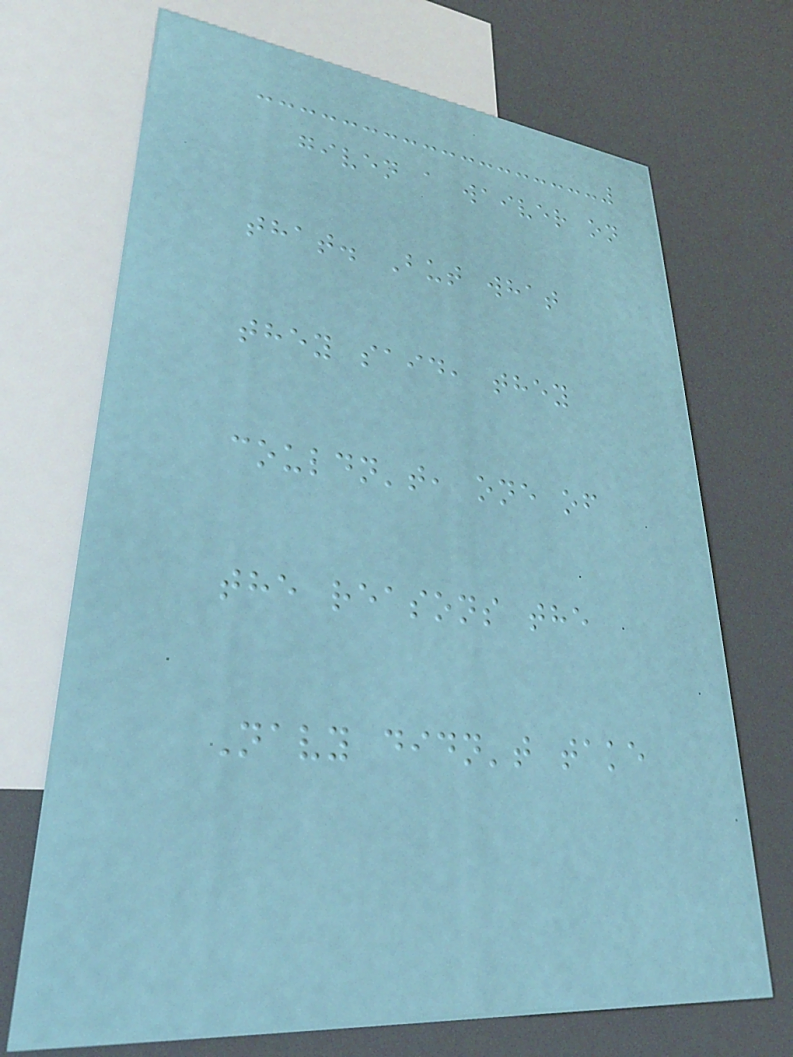given a waiver on
that. But what
they said, they
couldn't, one of
the reasons the
Navy didn't take
